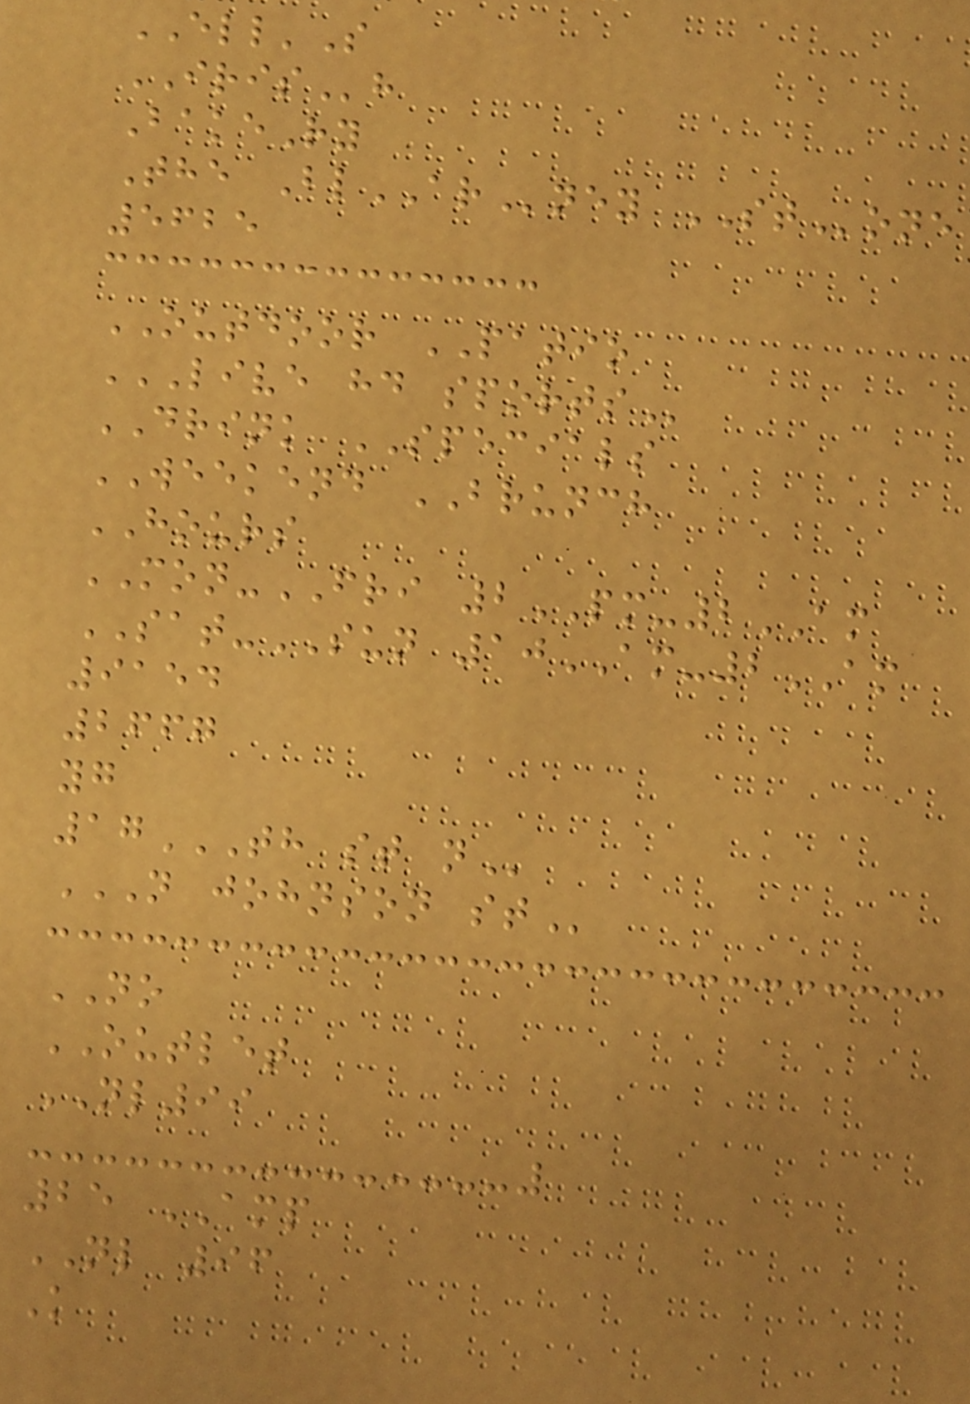ELL'S
IRISh
BakeRy
The BlARney STone
5625
OUTDOOR PATIO
LIVE HD SPORTS
DRINK SPECIALS
WEEKEND BRUNCH
HOURS
MON-FRI 2PM-2AM
SAT-SUN 10AM-2AM
9154
2667
yg
17TH ST N
N JOHNSON ST
NO
OUTLET
NL99
25 AMP
NL 96
K
